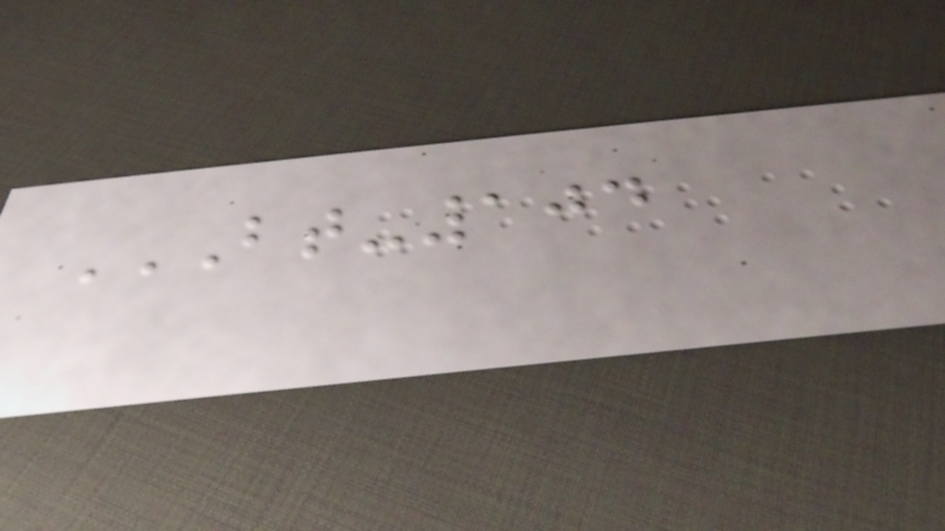BT-104
